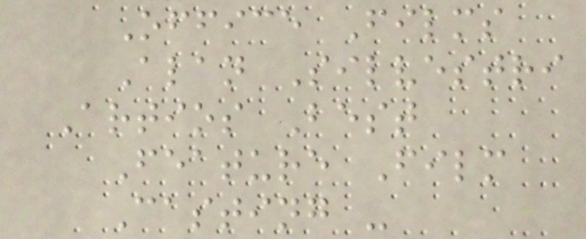Office Films
Alan Silvestri
Artios Best
Feature Film
Casting -
